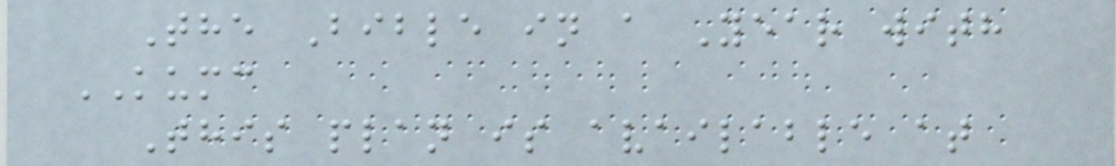The Bible in a Year with
KUMC
This plan is available at
